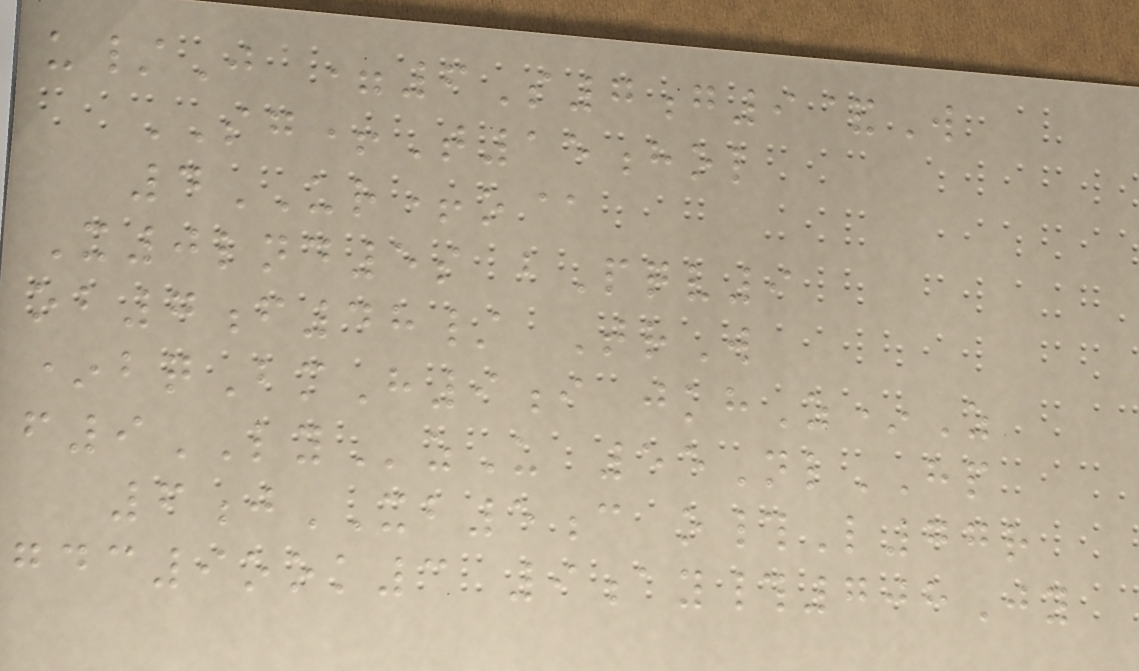u/J =6S7g9&W
SG+T15hol
4UR+o@
X0lnd5s bPqv9
ob7f48/ TrW
*bqBmH9i jkhZ*Z
f9LYzU 55NlHP
6jXB5c o#L77r
gdc9ook3 9ay#708Jy
